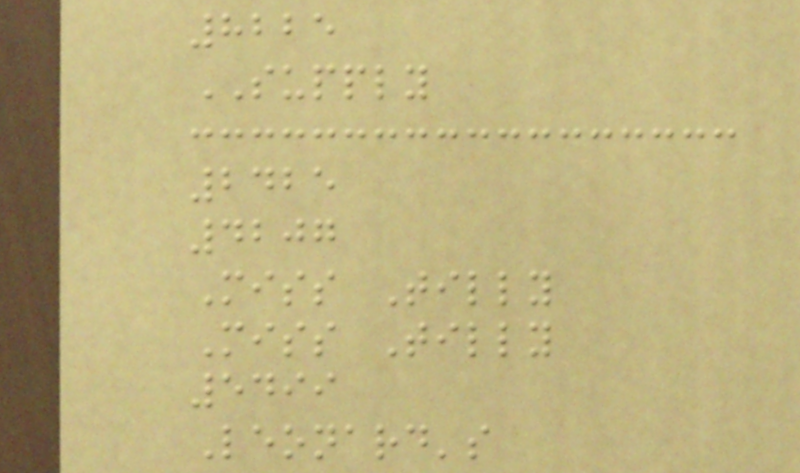8225
SUPPLY
2425
4207
Miss Tilly
Miss Tilly
5499
Leonard's
